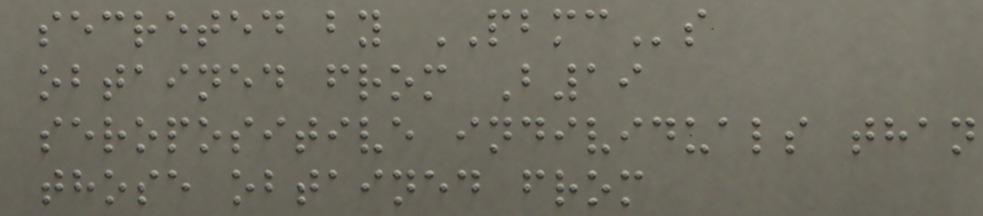secreted by PBMCs
obtained from B19
seropositive individuals than
those obtained from
